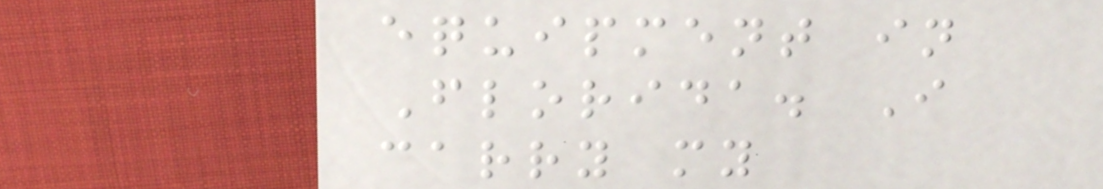equipment in
Florida. I
carry my
